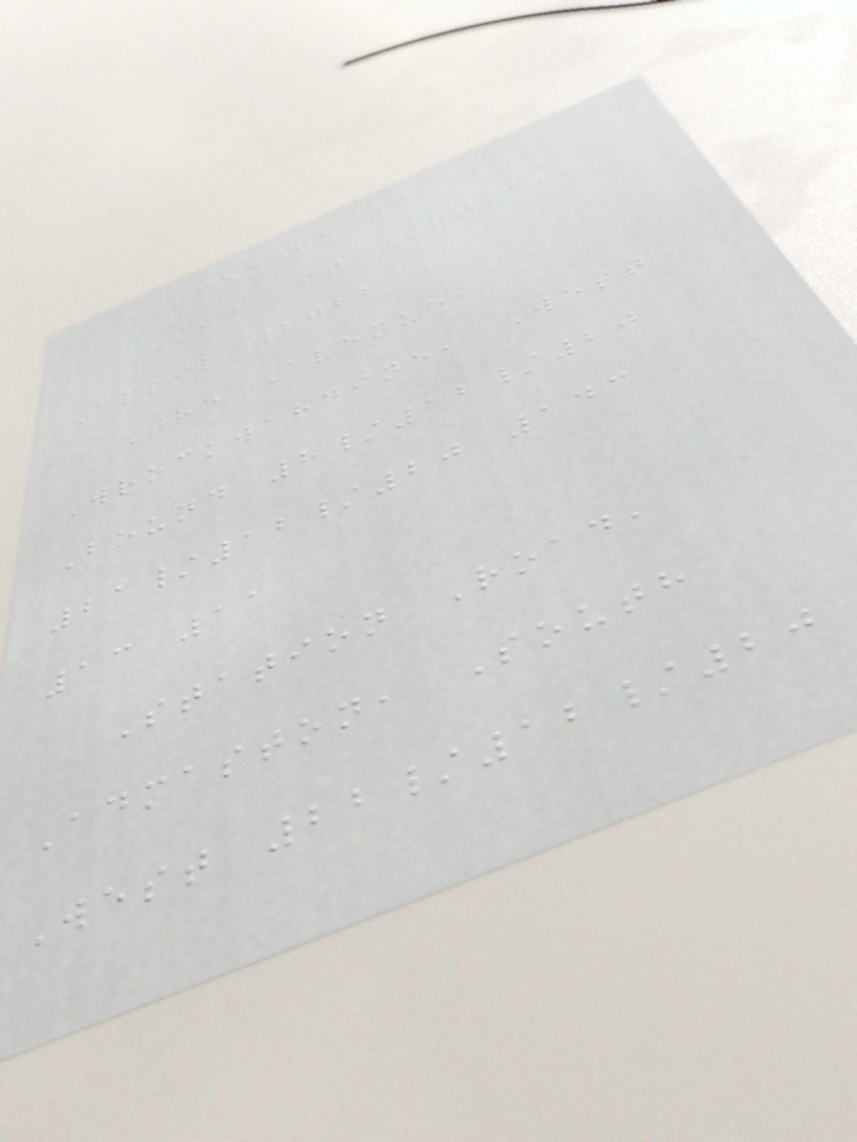Appendix 3
SID Statistics
April 2022
The Avenue,
Wrockwardine, West
Bound 8/12/20
21/12/20 143
13 11
Station Road,
Admaston, South
West 22/12/20
